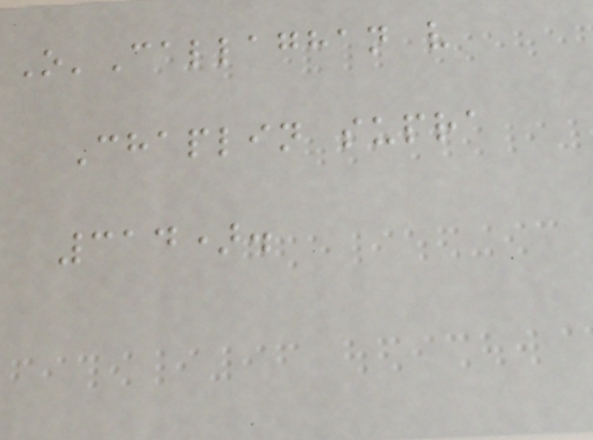O'Callaghan v
Chaplin supra
314).
